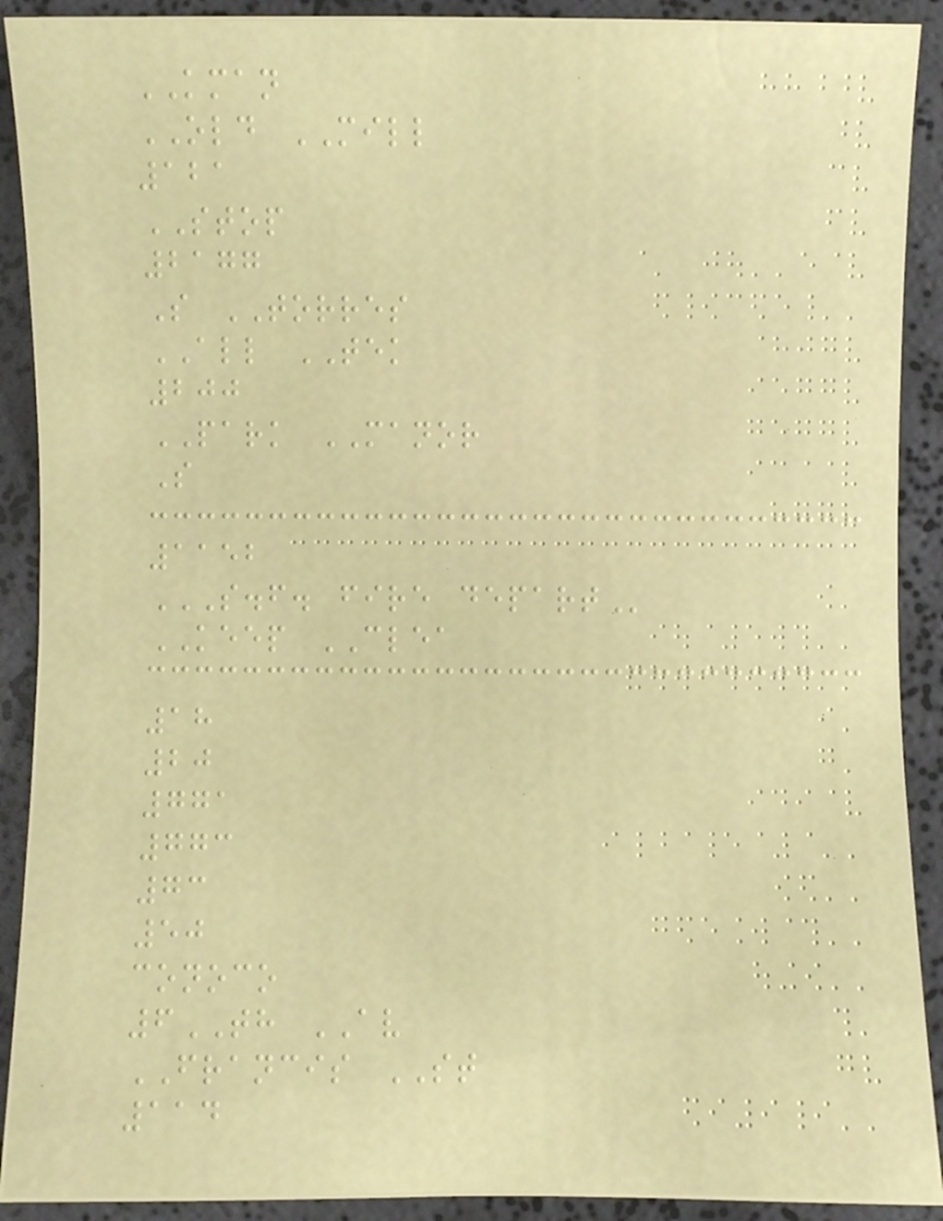KMAN
OLD MILL
121
STOP
2177
S TORRES
ALL TEK
200
PARK MANOR
S
1152
S.F. FIRE DEPART
KEEP CLEA
18
20
771
773
73
50
conoco
6TH AV
FRANCIS ST
114
